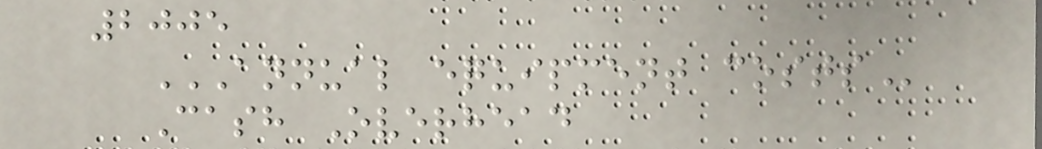2005
ANNUAL EQUIPMENT COSTS
Cash Overhead
